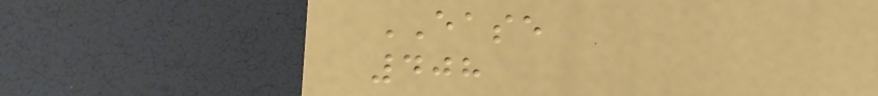EASE
408
